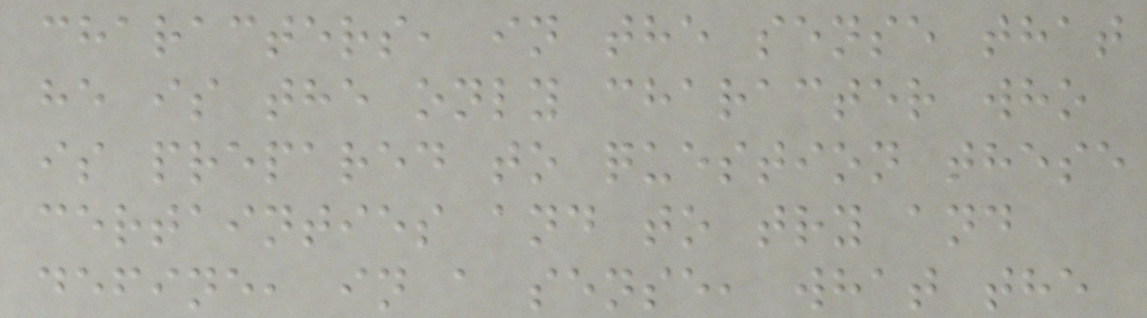characters, in the sense that
he is the only character who
is prepared to question these
certainties and to try and
define, in a sense, what the
